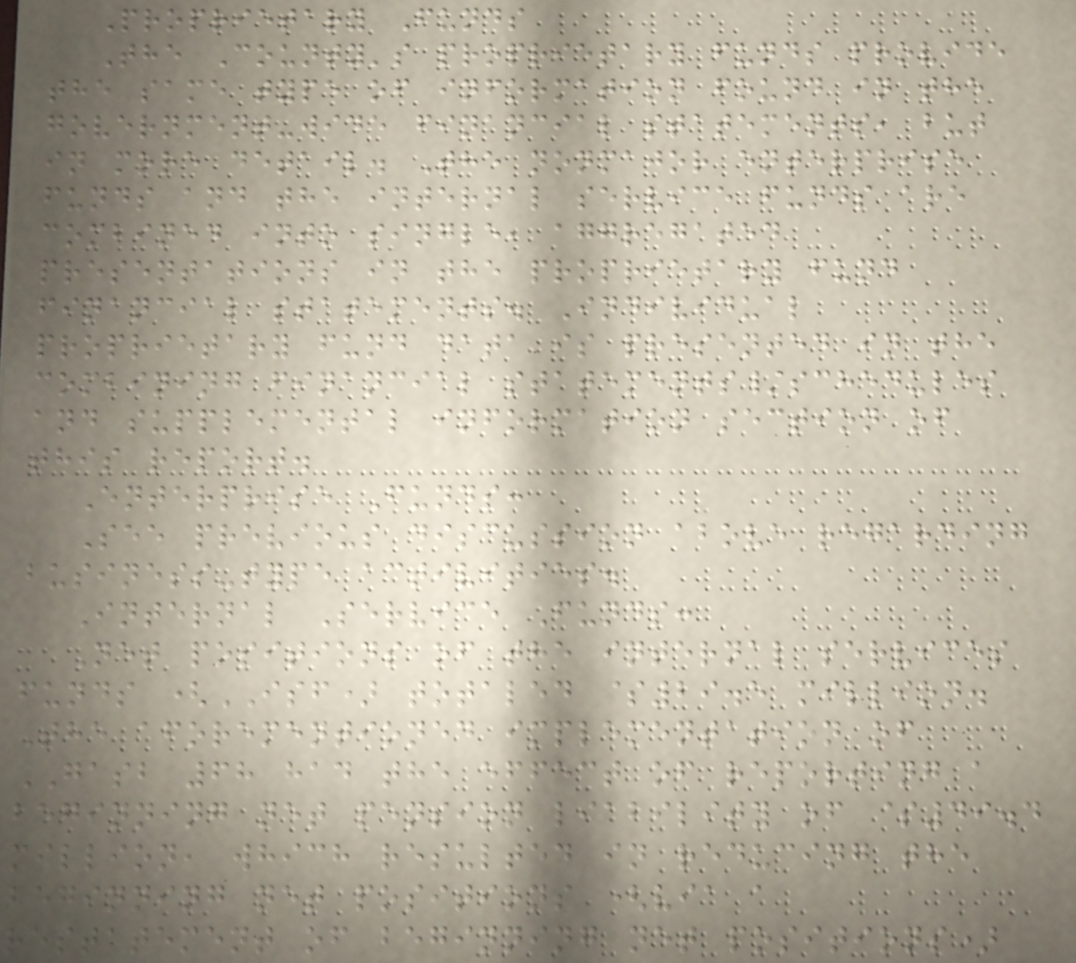Proprietary Funds
The County's proprietary funds provide
the same type of information found in the
government-wide financial statements, but
in more detail. The nonmajor enterprise
funds and the internal service funds are
combined into single, aggregated
presentations in the proprietary fund
financial statements. Individual
proprietary fund data is presented in the
combining financial statements/schedules
and supplemental information section of
this report.
Enterprise Funds:
See previous discussion above regarding
business-type activities.
Internal Service Funds:
Net positions of the internal services
funds (ISF) totaled $29.5 million.
The aforementioned implementation of
GASB 68 had the effect of reporting a
beginning net pension liability of $49.4
million, which resulted in reducing the
beginning net positions (via a
restatement of beginning net positions)
